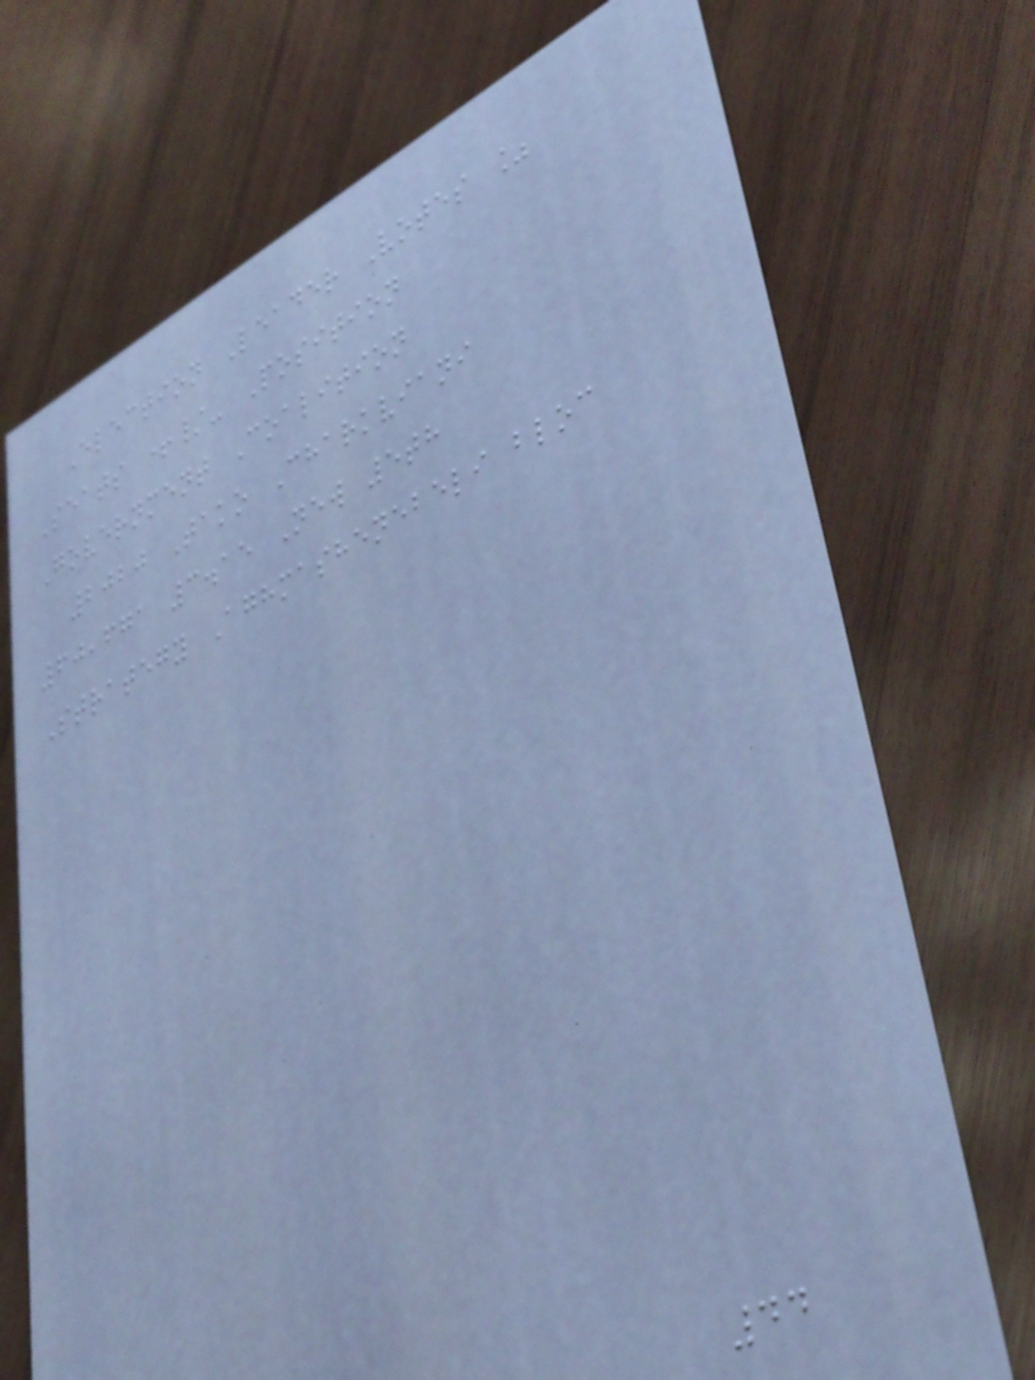Election Leader Votes %
Seats +/- Position
Government Coalition
2020 Tako Charkviani
60,671 3.15 New 5th
Strategy Aghmashenebeli bloc
44
